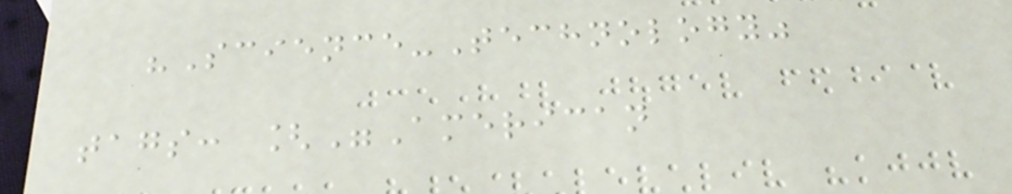"Science-Technology"
tags: ["American
